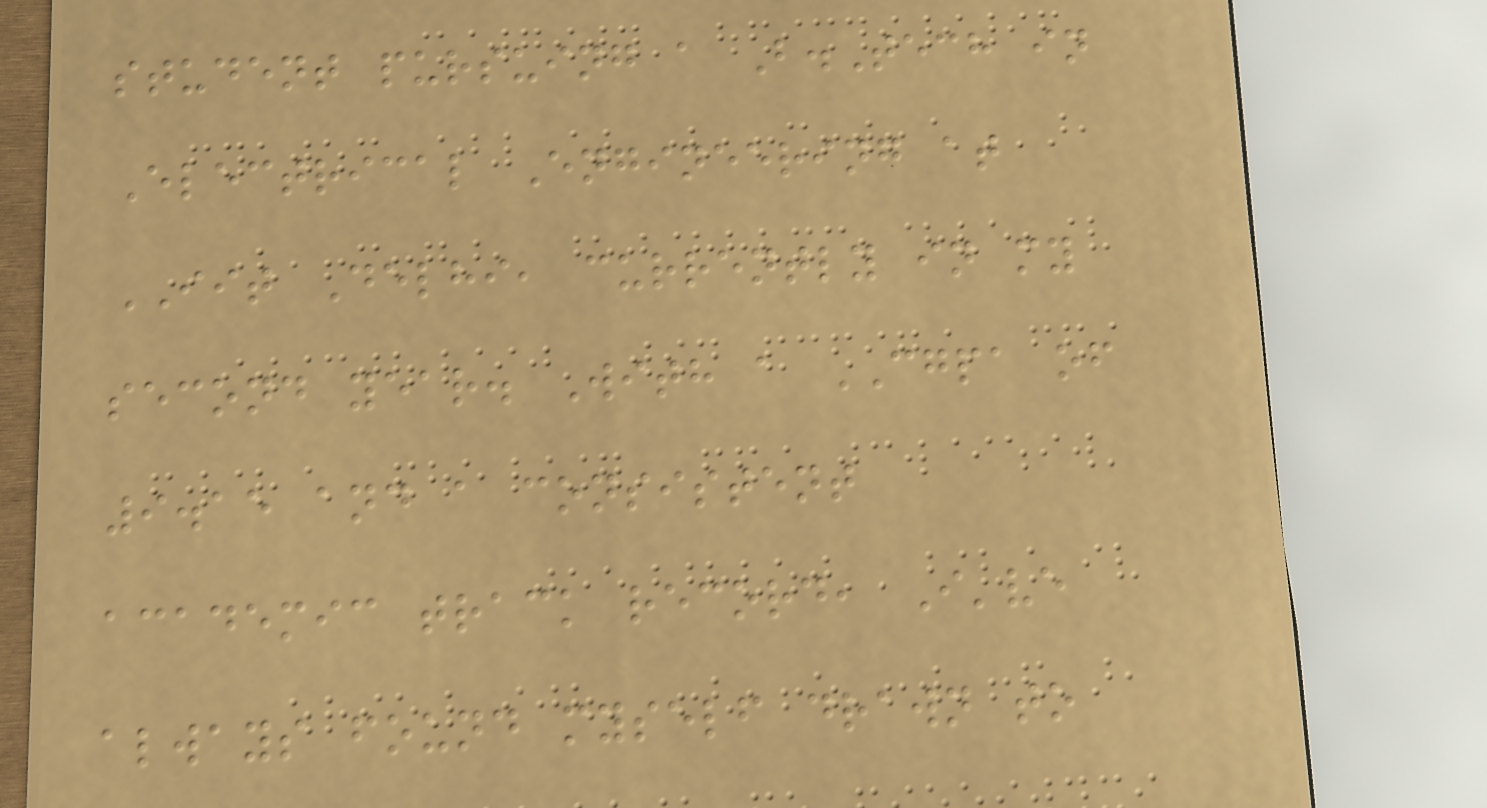student pursuing a B.Tech in
Electrical Engineering at
IIT Delhi, currently in my
second year. With a CGPA of
9.15 and a consistent
academic track record, I've
always found myself drawn to
